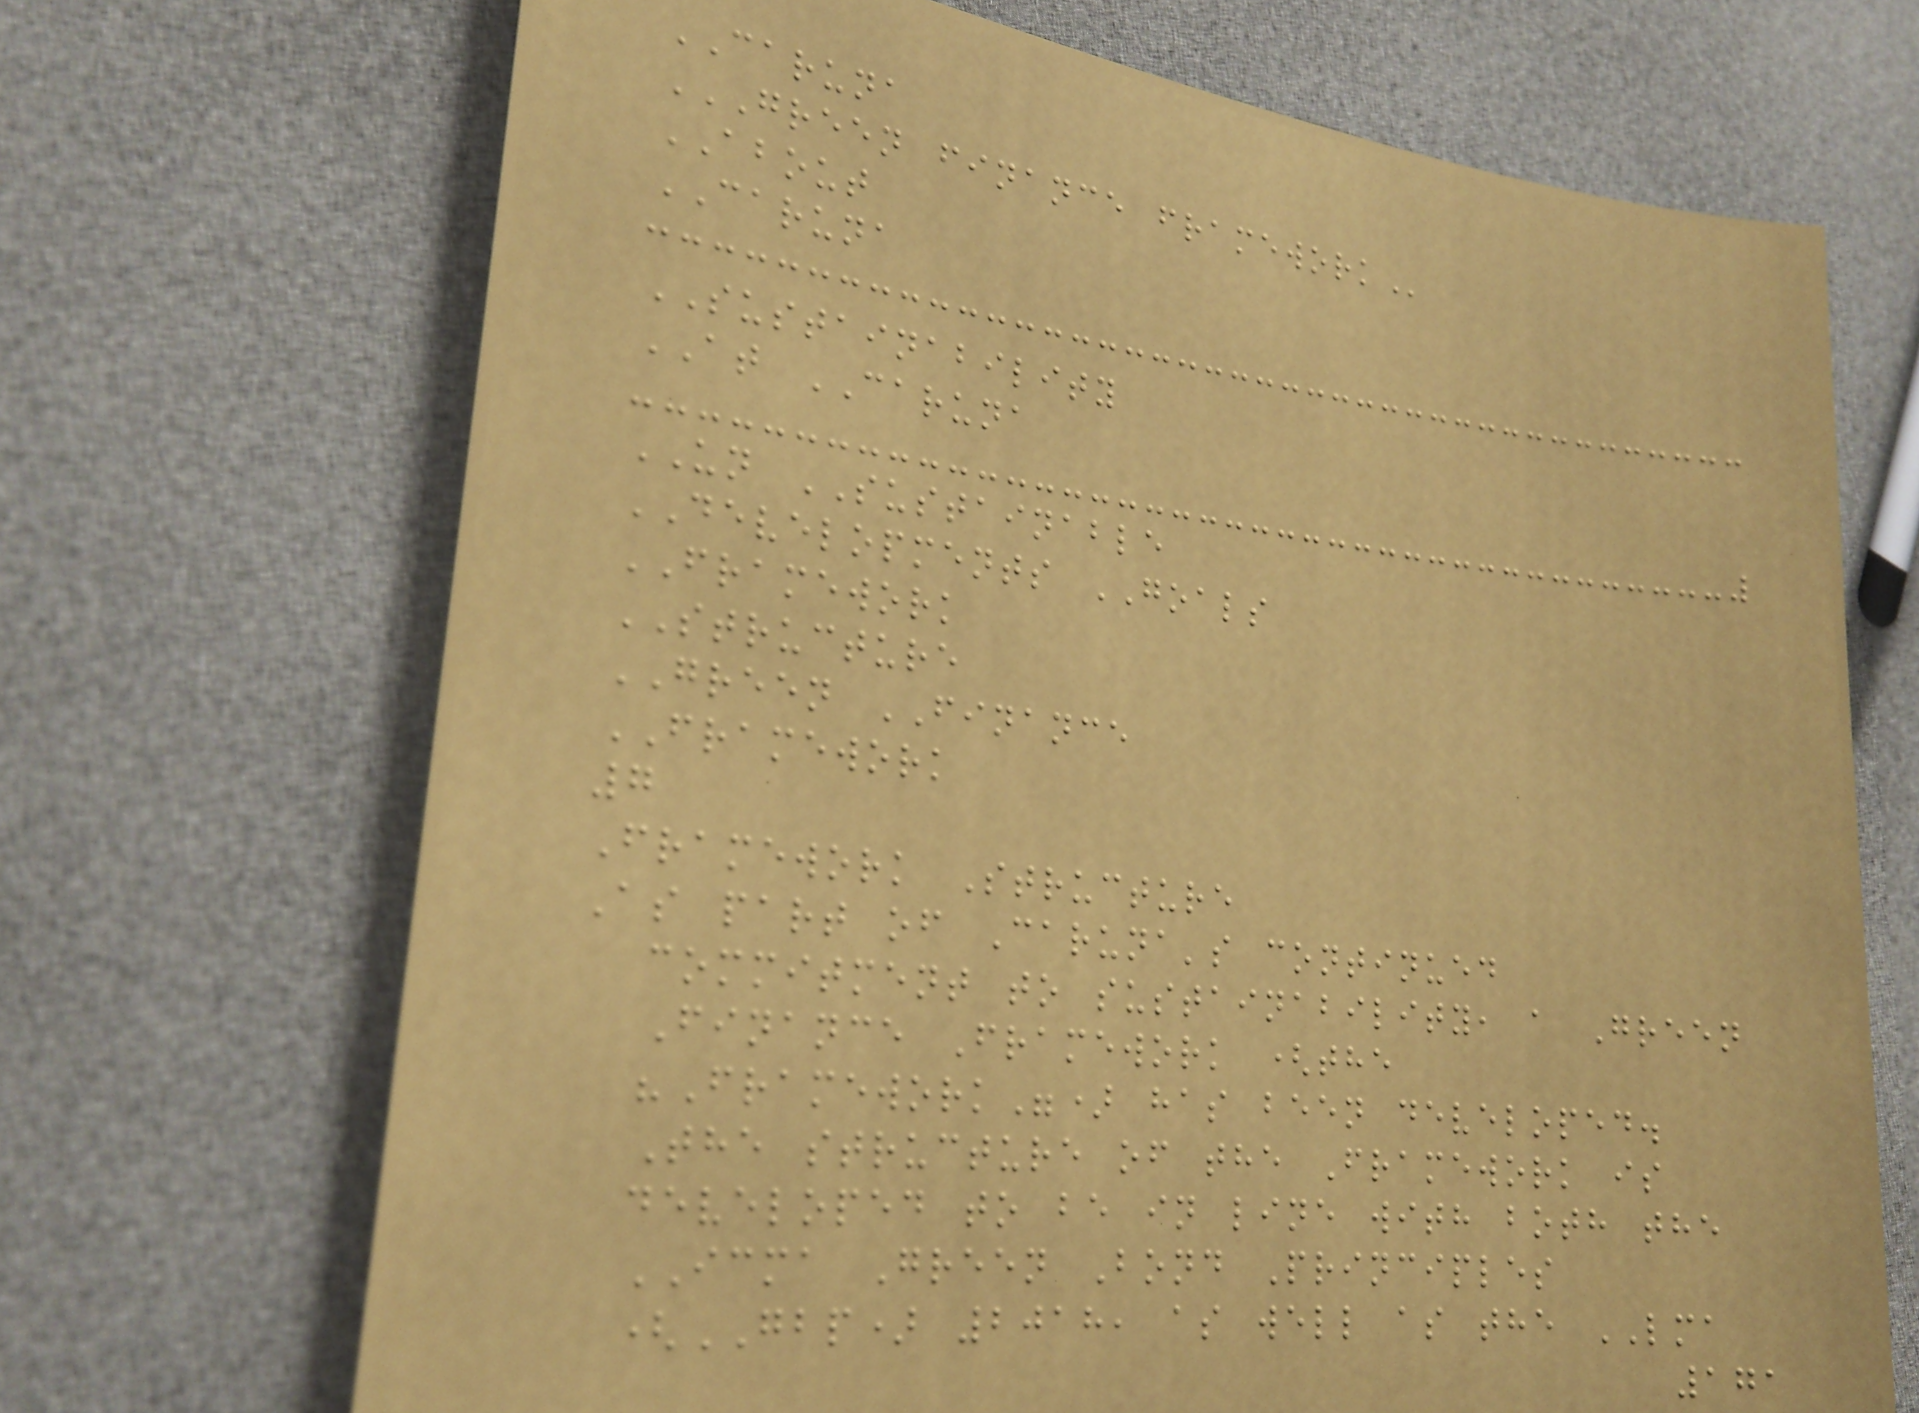CARUNA
GREEN FINANCE FRAMEWORK
ABOUT
CARUNA
SUSTAINABILITY
AT CARUNA
UN SUSTAINABLE
DEVELOPMENTS GOALS
FRAMEWORK
STRUCTURE
GREEN FINANCE
FRAMEWORK
7
Framework Structure
As part of Caruna's continued
commitment to sustainability, a Green
Finance Framework (the
"Framework") has been developed.
The structure of the Framework is
developed to be in line with both the
ICMA Green Bond Principles
(GBP) 2018, as well as the LMA
171
